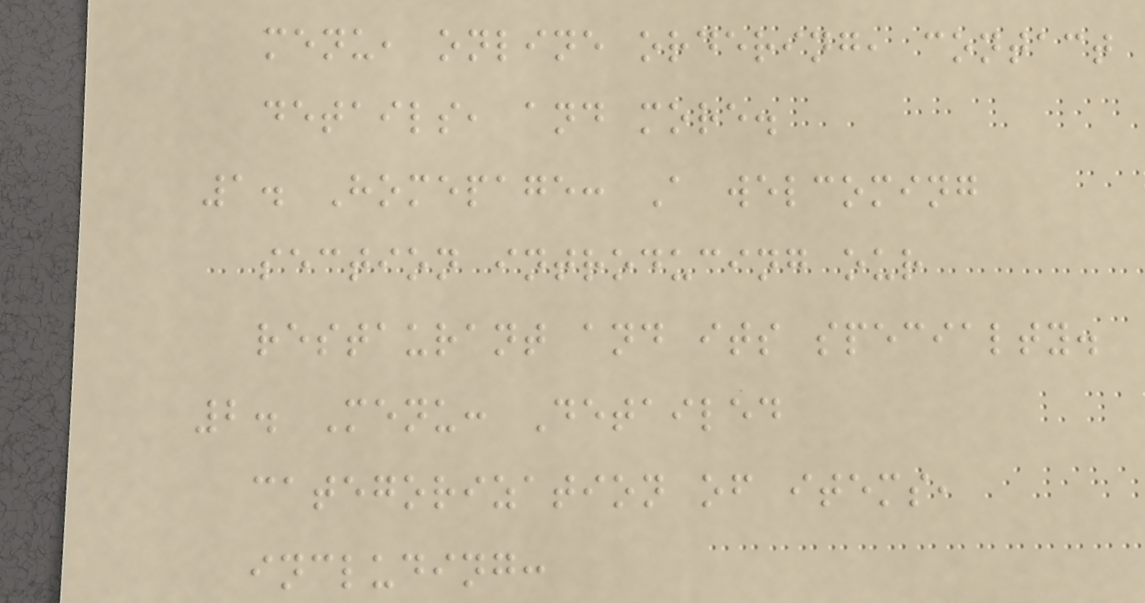menu, online ordering, contact
details, and more.
1. Homepage: A welcoming
section introducing our
restaurant and its specialty.
2. Menu: Detailed
categorization of items,
including:
